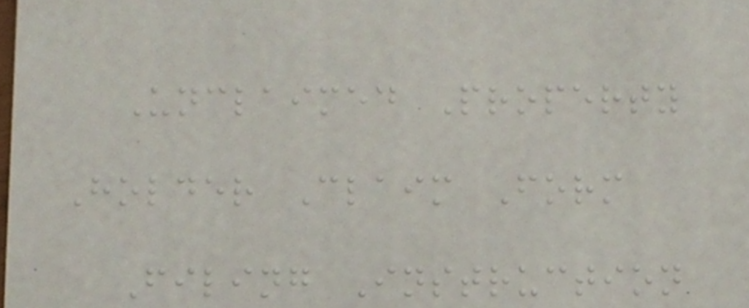Unclaimed Property
Holder Claim Form
Filing Instruction
